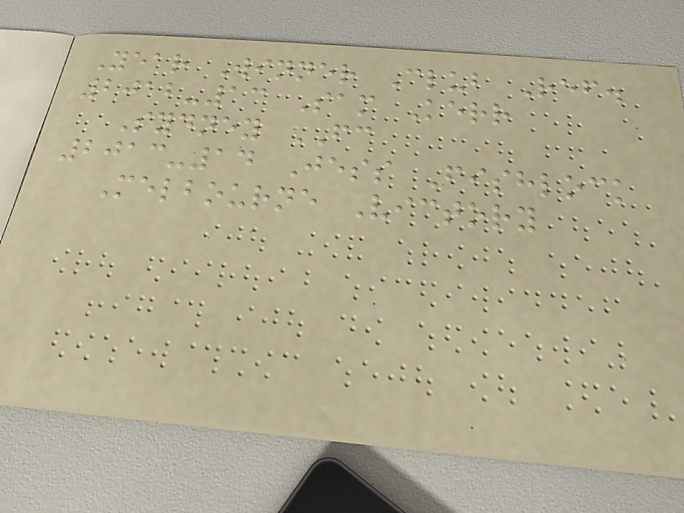Year Winner Club Ref.
2012-13 Sam Kerr
Sydney FC
2013-14 Jess Fishlock
Melbourne Victory
